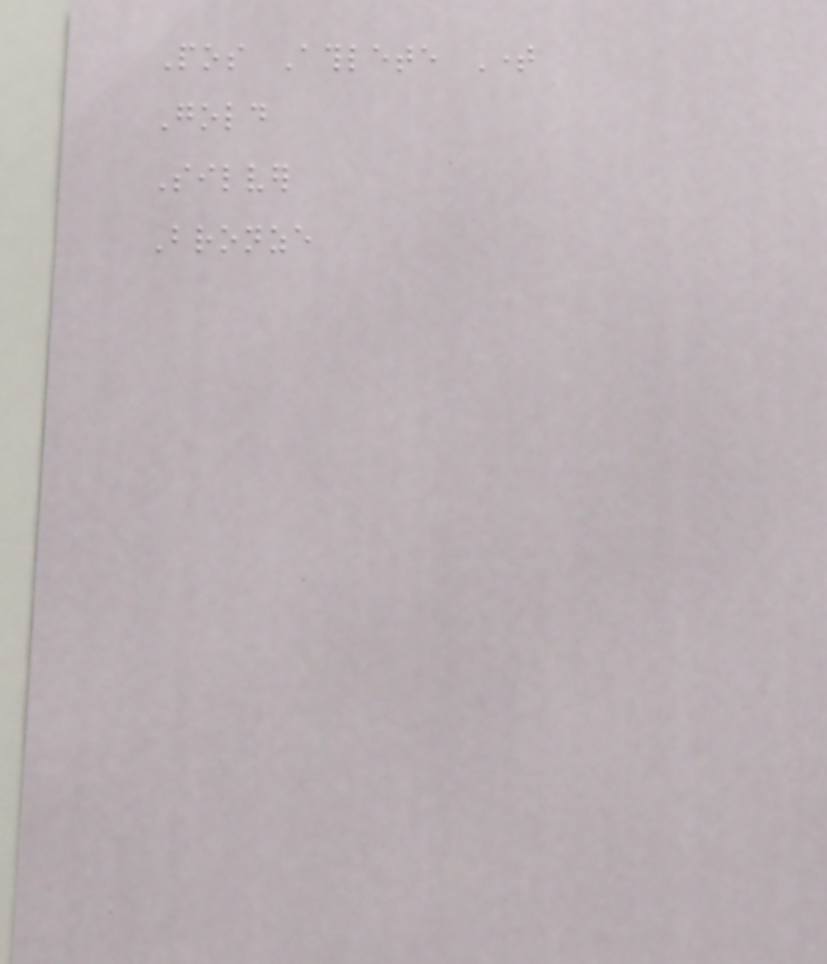Pos Athlete Time
Gold
Silver
Bronze
